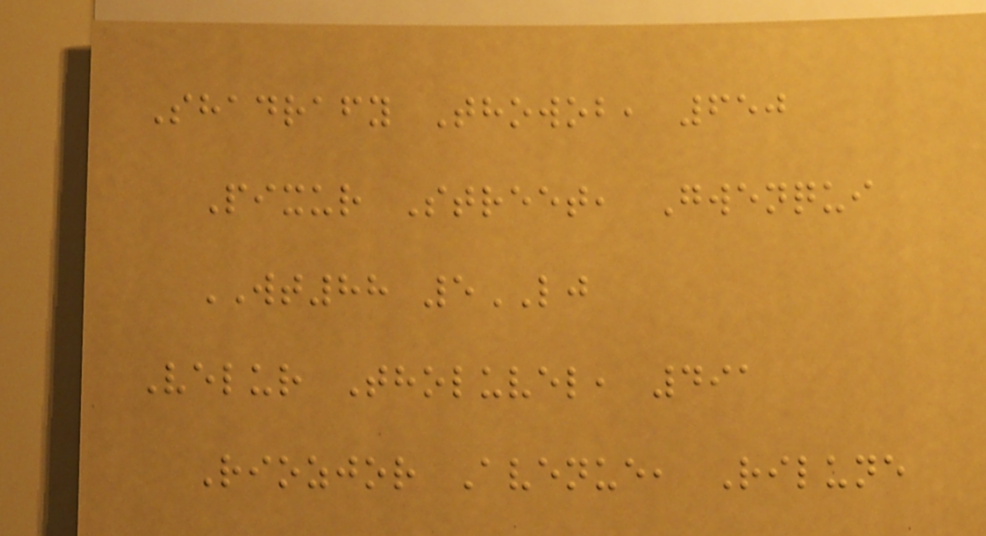Shadrafy Thowob, 650
Pixur Street, Gwenqui
WT88 5LJ
Velur Tholuvel, 491
Riozjor Avenue, Rilune
